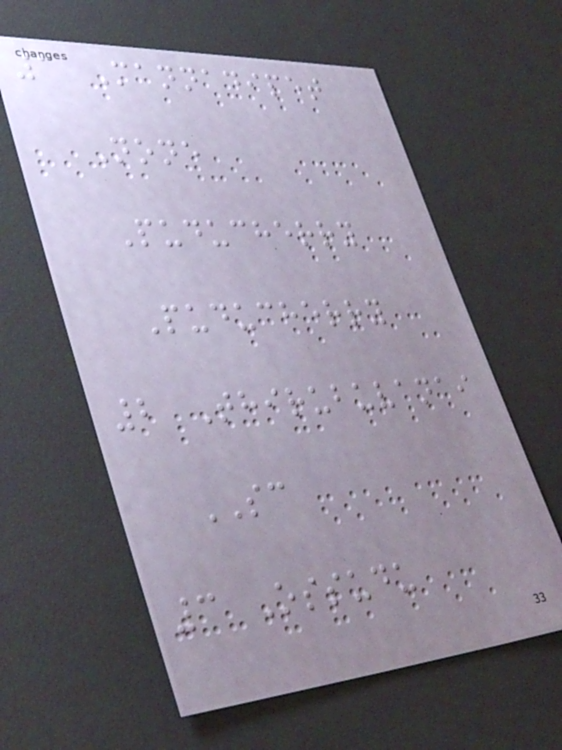1 Mannadipet
None
Puducherry
Puducherry
2 Thirubuvanai
SC
3 Ossudu
